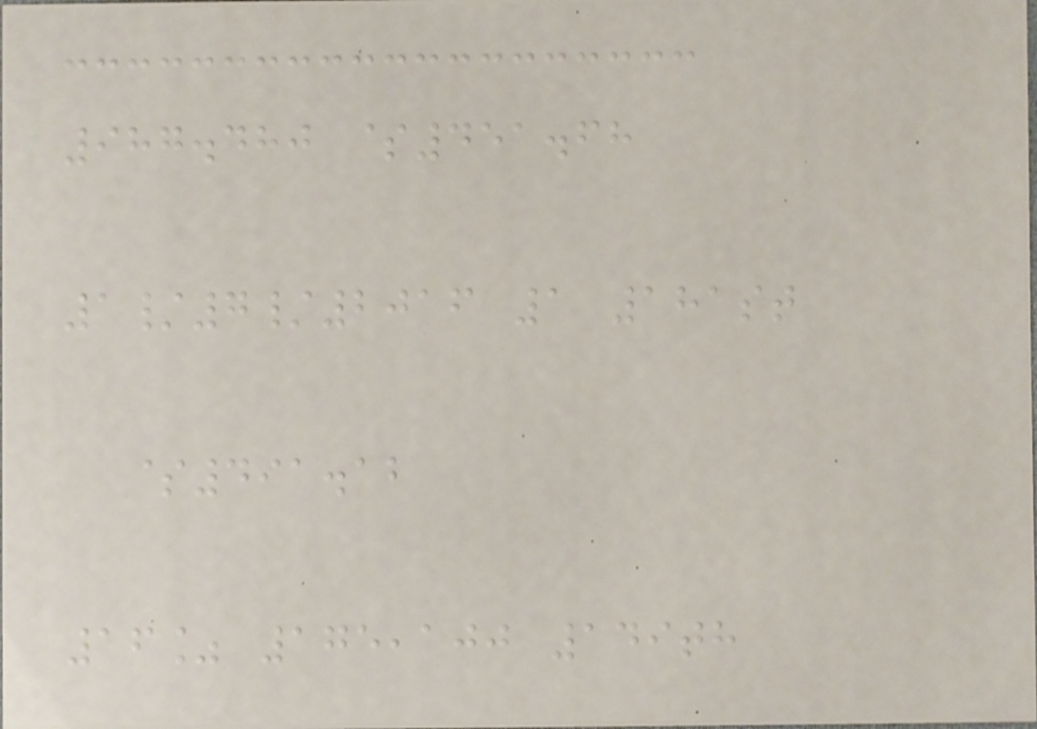987.480 $451.68
1/7/2016 1 181st
$491.12
16% 175,100 149th
